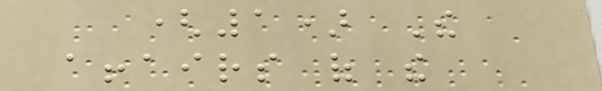(1) The
affairs of the
